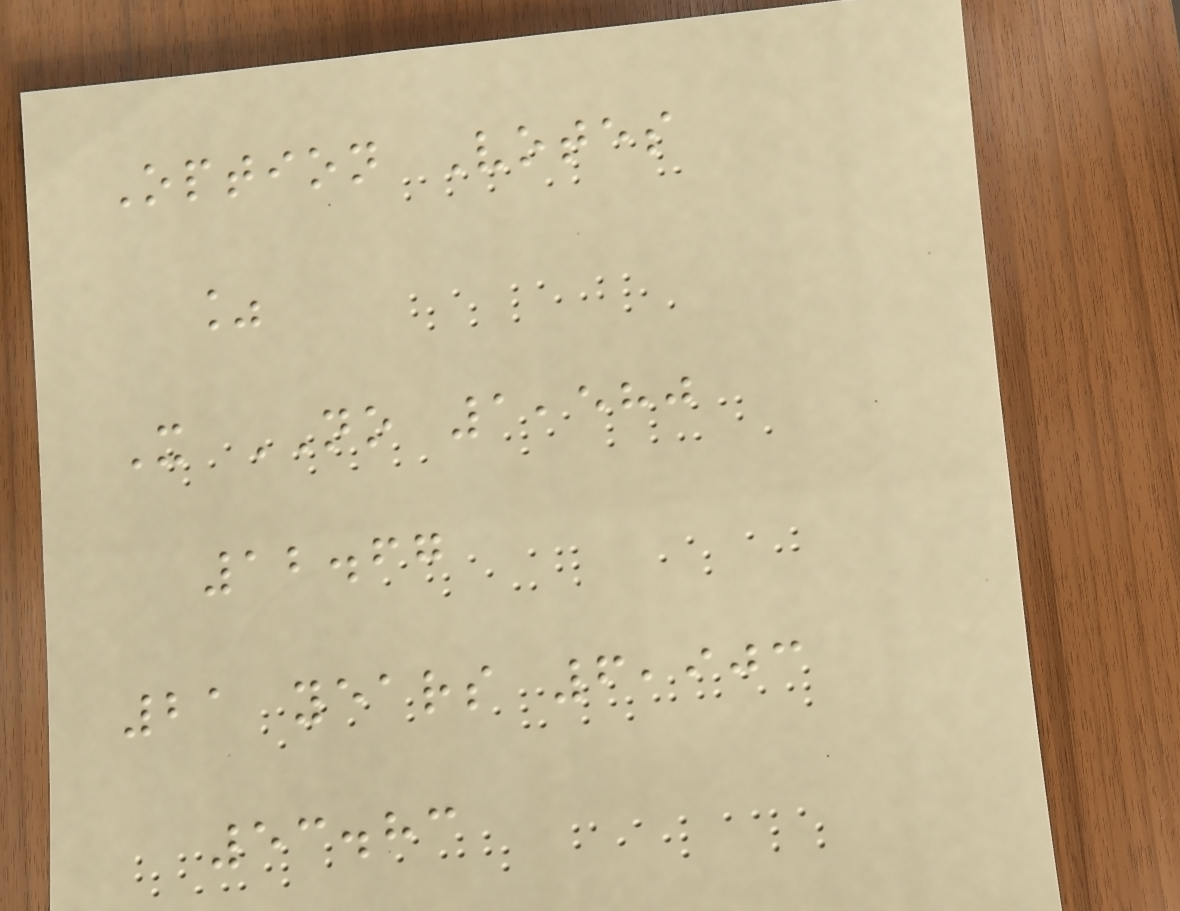Option Votes
%
X NO 1,580
12.67
21 years 6,903
53.83
